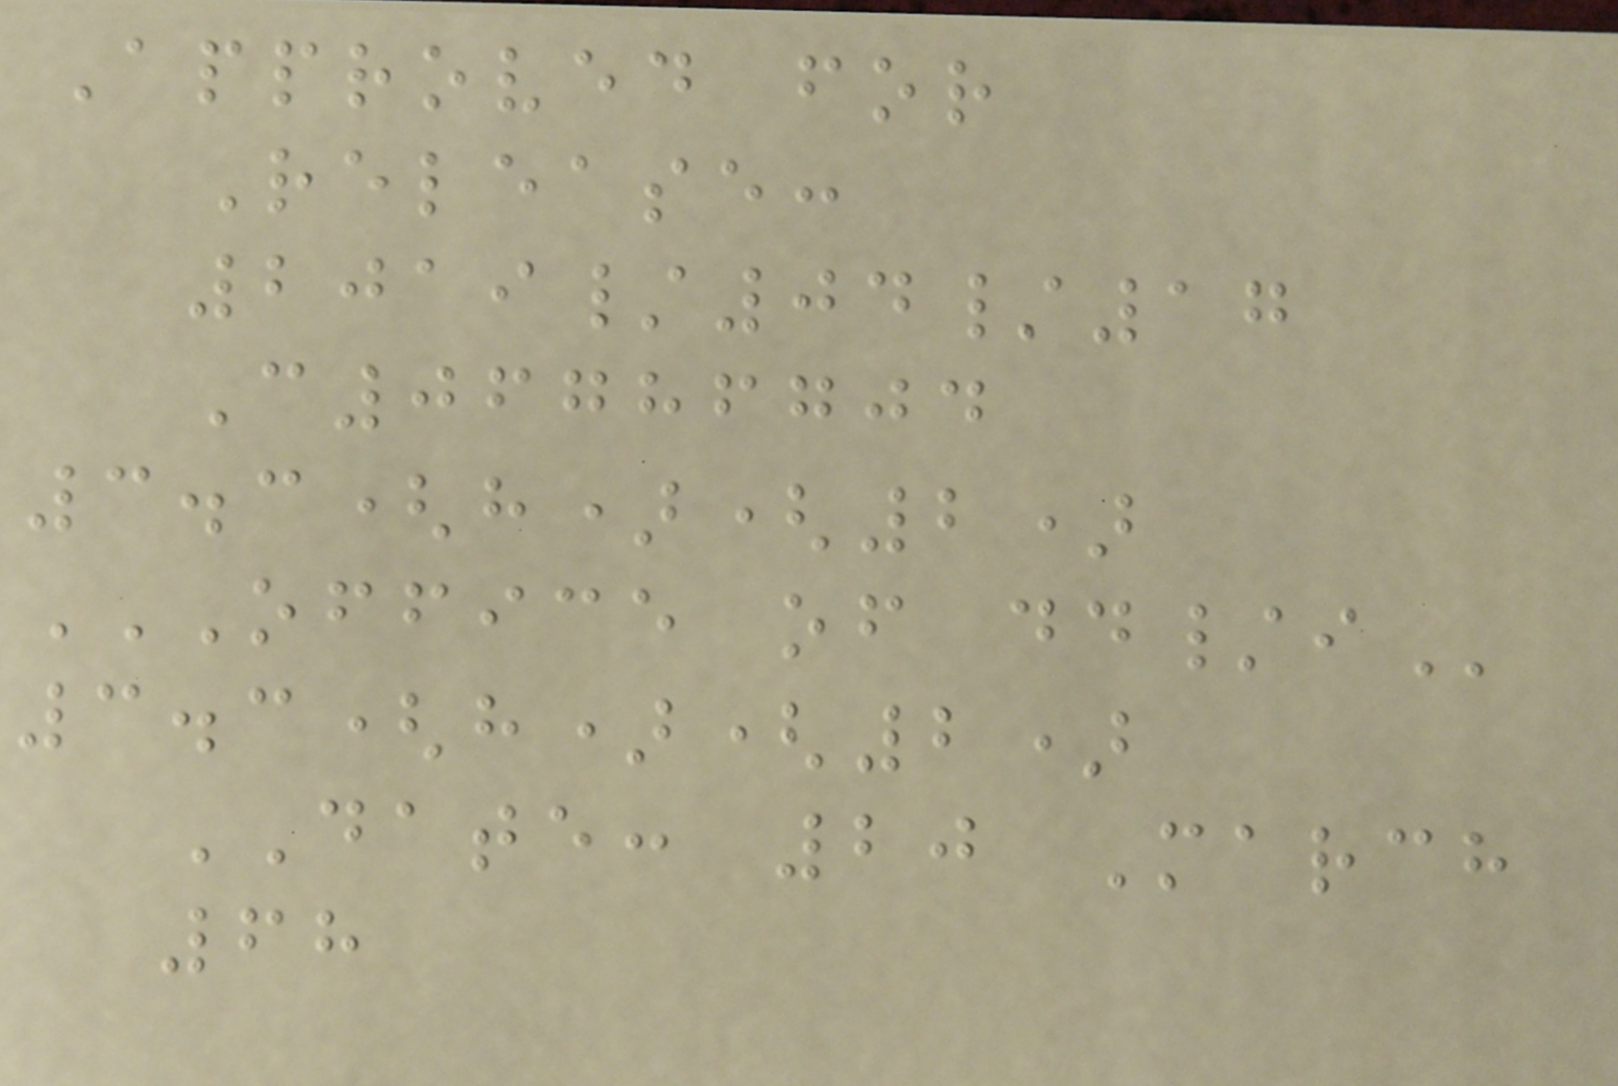Approved for
Release:
2019/04/17
C06786704
3.3(h)(2)
OFFICE OF DD/I
3.3(h)(2)
DATE: 20 March
68
